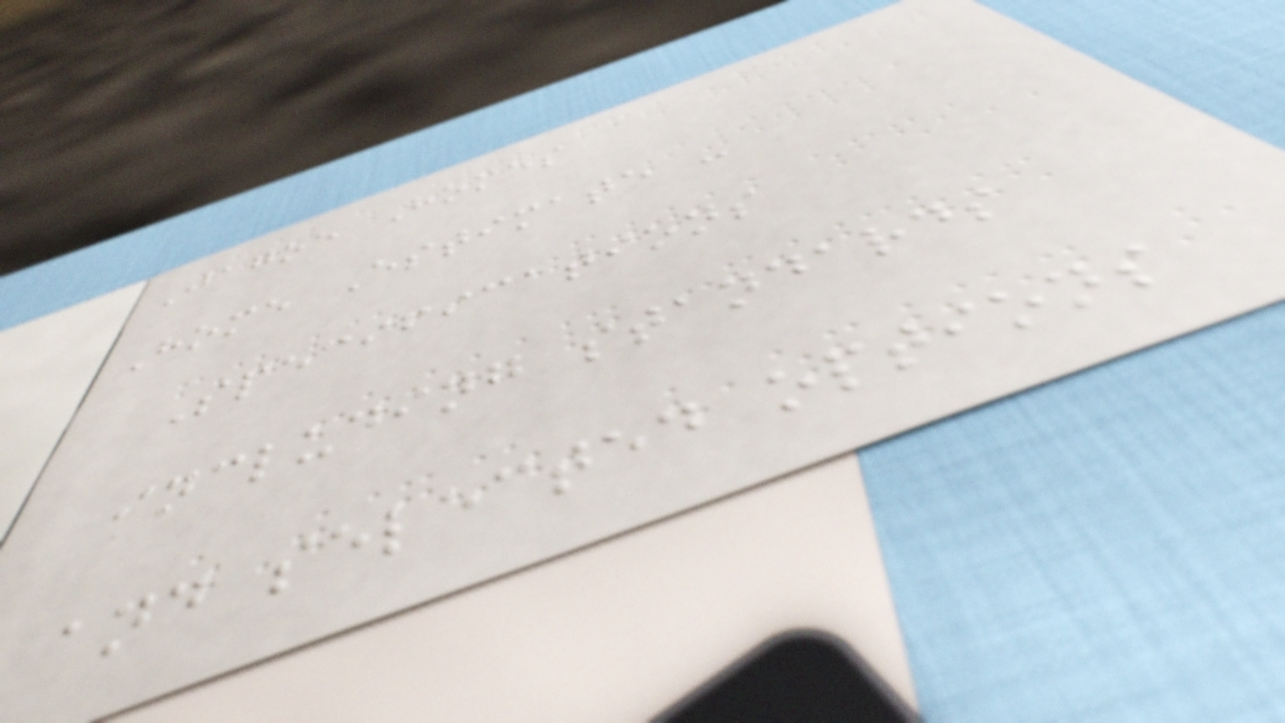Jagoe Homes
Home Estimate -
Specifications
including standards
and selected options
